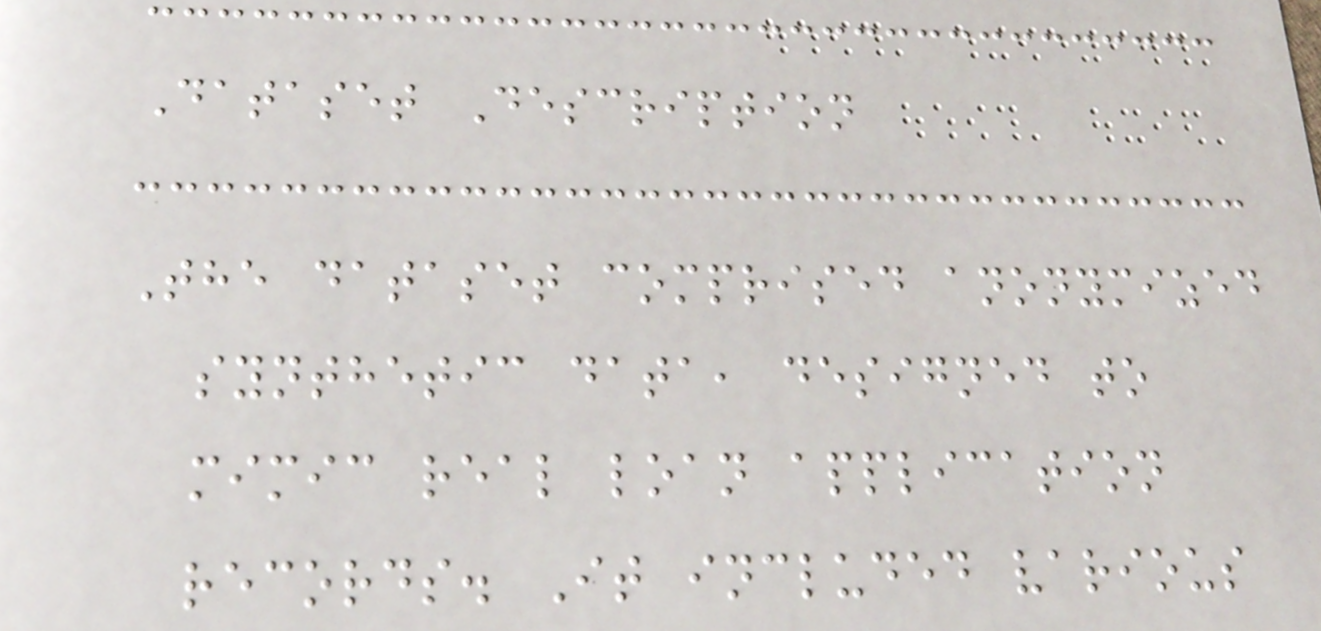Dataset Description
The dataset comprised anonymized
synthetic data, designed to
mimic real loan application
records. It included various
